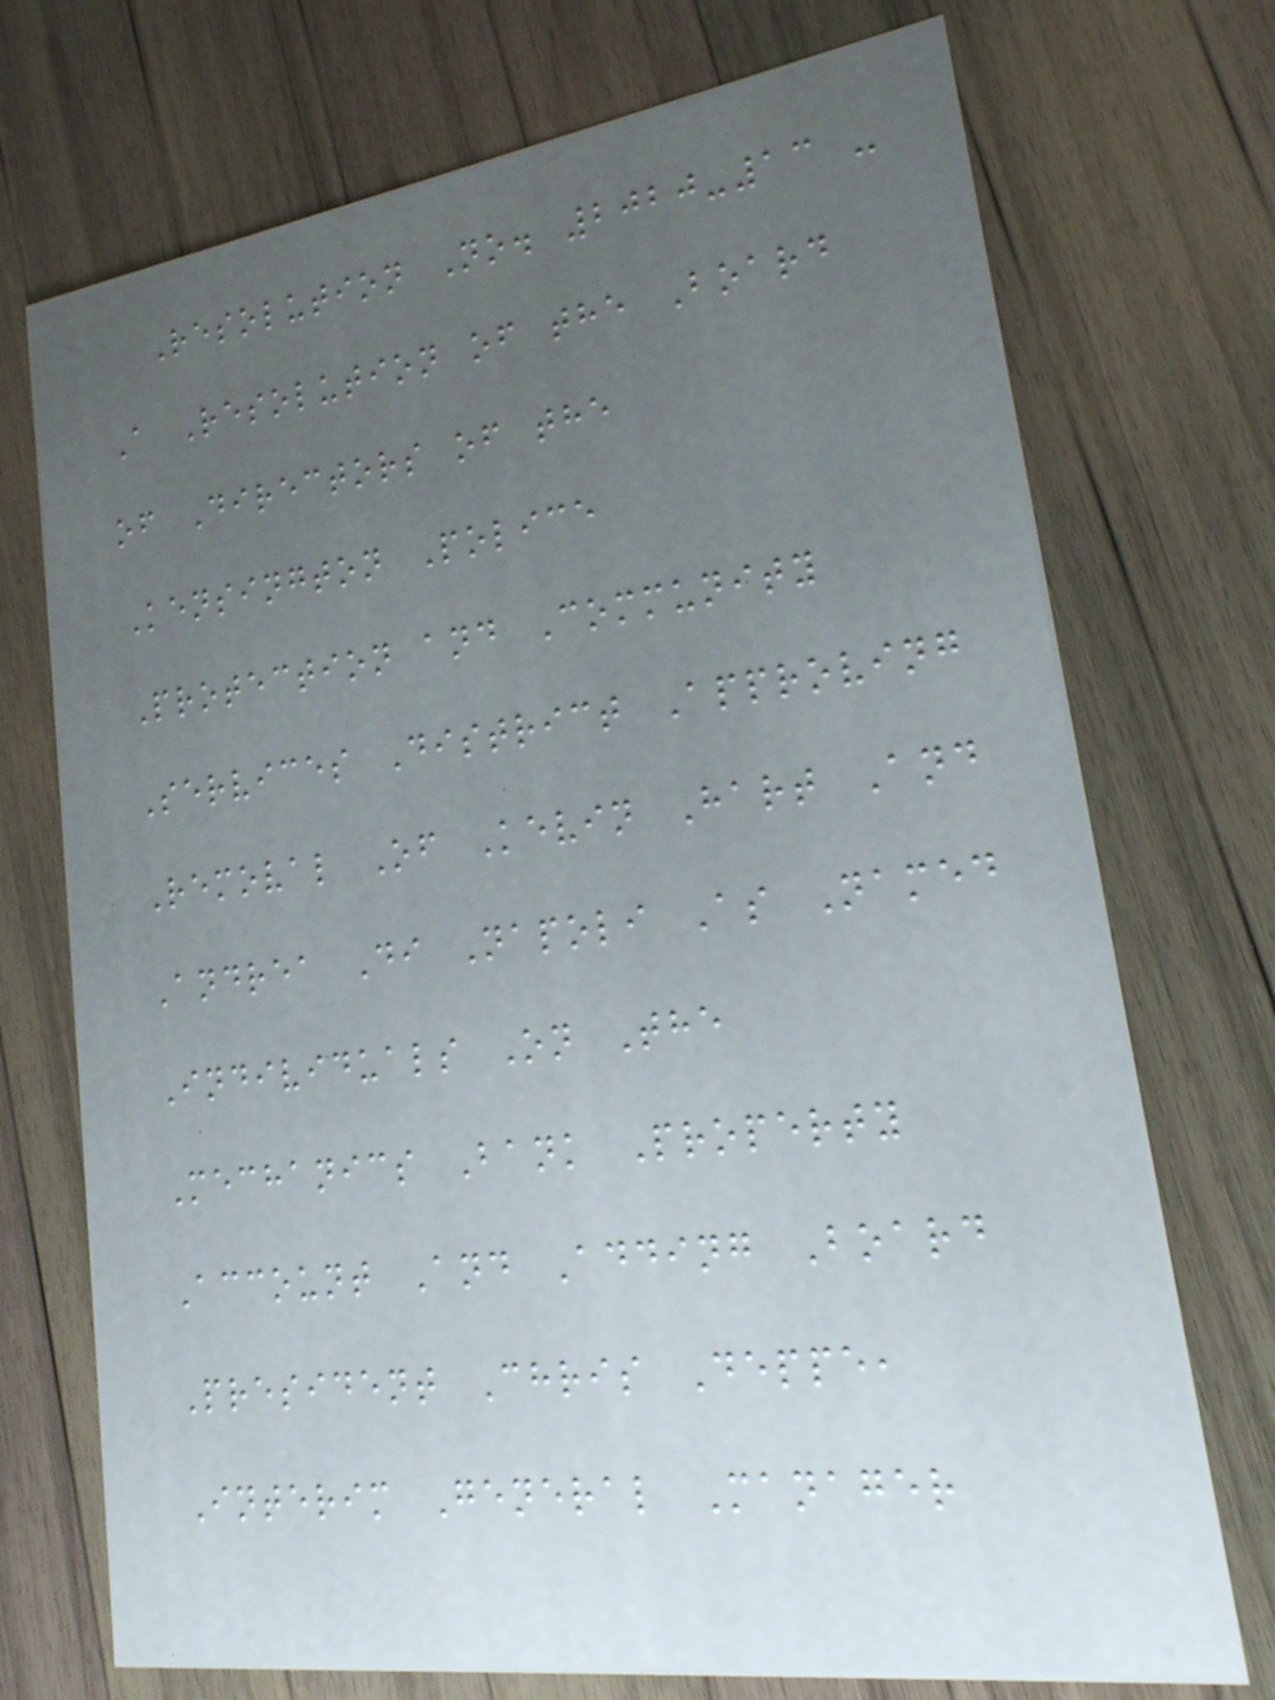Resolution No. 2020-13 -
A Resolution of the Board
of Directors of the
Kensington Police
Protection and Community
Services District Approving
Removal Of Kevin Hart And
Andrea Di Napoli As Named
Individuals On The
Mechanics Bank Property
Account And Adding Board
President Chris Deppe,
Interim General Manager
